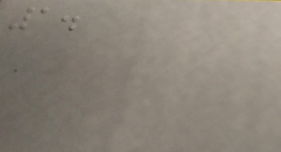1.
